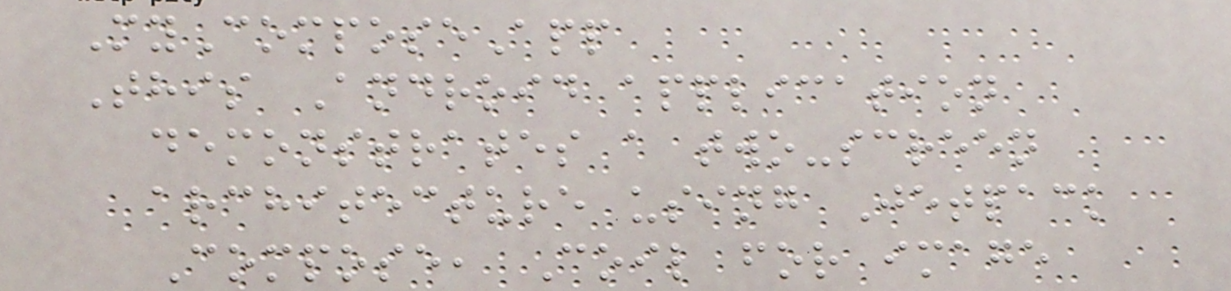MyComposeApp
This Android application
demonstrates a two-screen
architecture using Jetpack
Compose, Coil for image
